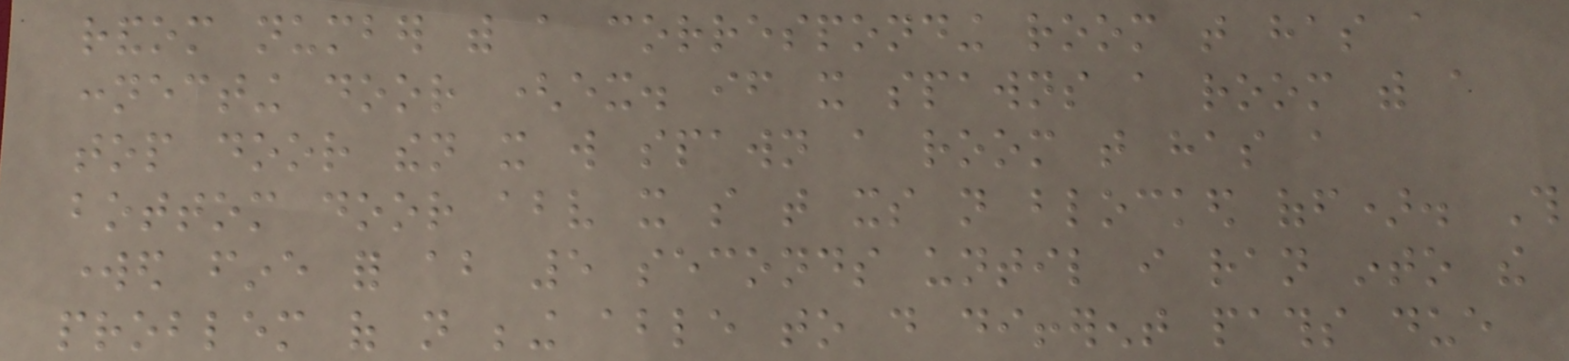random number with a corresponding room that has a
connecting door (ex. if it spawns a room with a
top door then it will spawn a room that has a
bottom door above it so that its not blocked off). This
worked fine for about 5 seconds until i ran into the
problem of not being able to do different paths due
